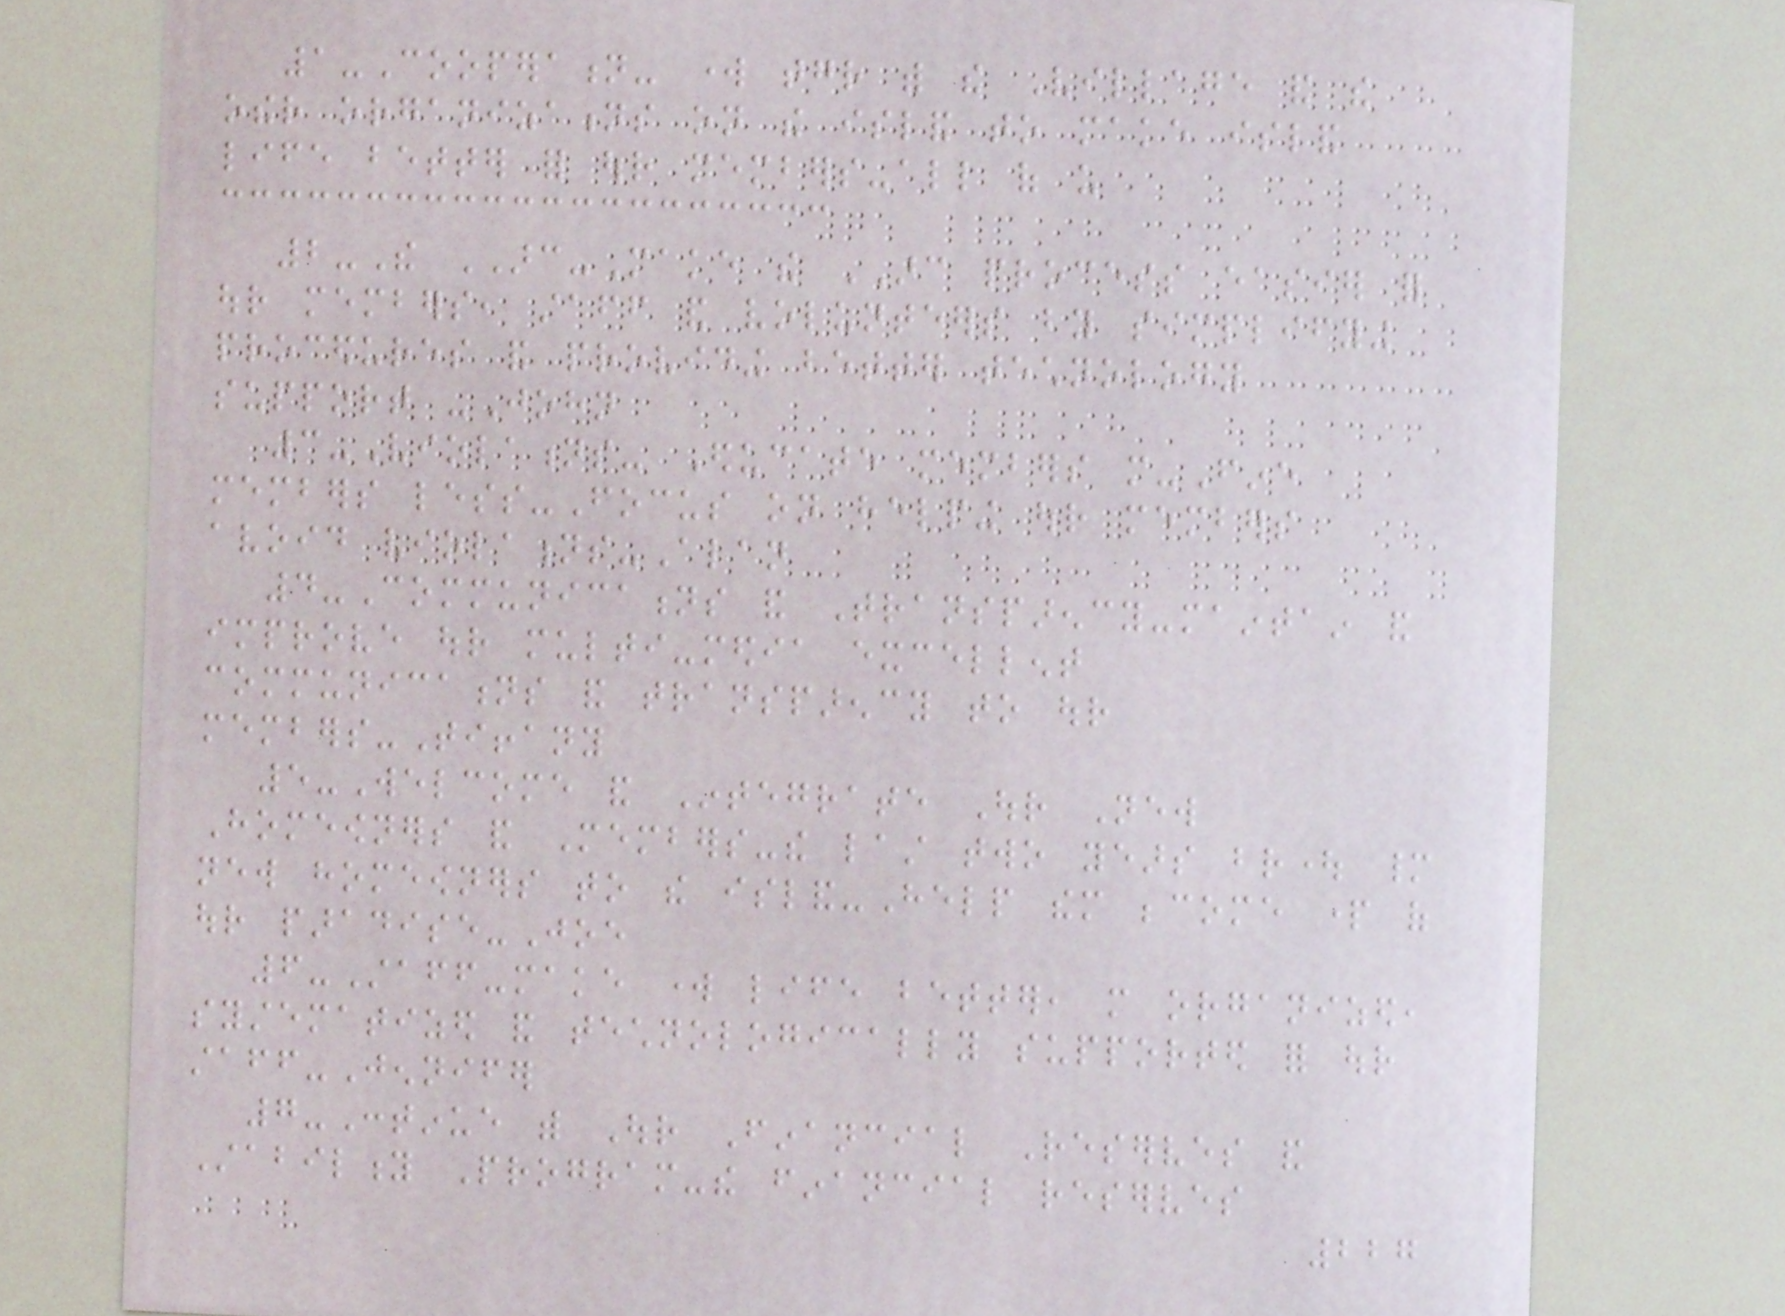1-Cooperation- work together with the Village and the
other organizations on the island to make island
life better for our members-all of us
2-The ARC-Make the ARC process easier for
our members, staff and volunteers by simplifying
procedures and providing better technology
support -John
3-Violations- Educate members more-Fine
members less-Focus on helping our members
avoid violations-Alan
4-Communications and Transparency-maintain and
improve our multi-media excellent
communications and transparency to our
members-Tiffany
5-Welcome and Integrate Our New
Homeowners and Members-the last two years brought many
new homeowners to the island-Help them become part of
our paradise-Joe
6-Staff-make work life better, more organized,
systematized and technologically supported for our
staff-Jennifer
7-Continue with Our Financial Reserves and
Stability Program-the financial reserves
227
